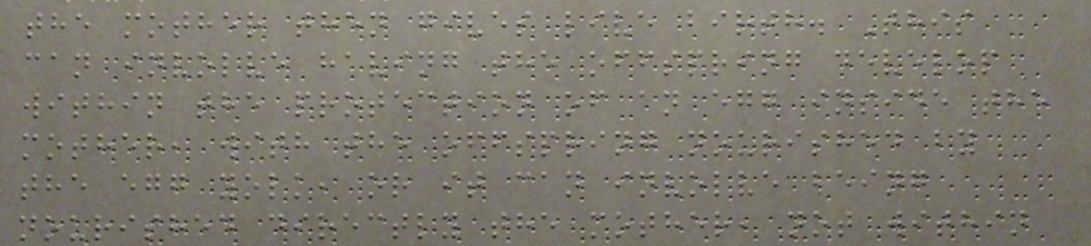the mother then gives live birth. This
can involve having the offspring develop
within the protection of an egg inside the
mother, with the offspring nourished by
the egg yolk, or it can involve being
nourished directly the mother, not within
